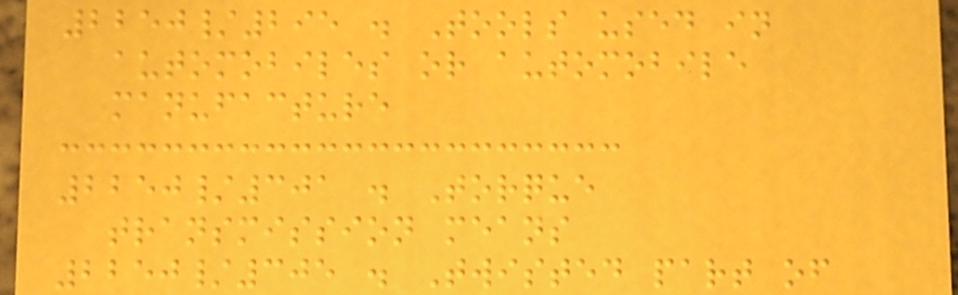2250/295 . Tools used in
automobiles or automobile
manufacture
2250/301 . Torque
transmission means
2250/305 . Twisted part of
